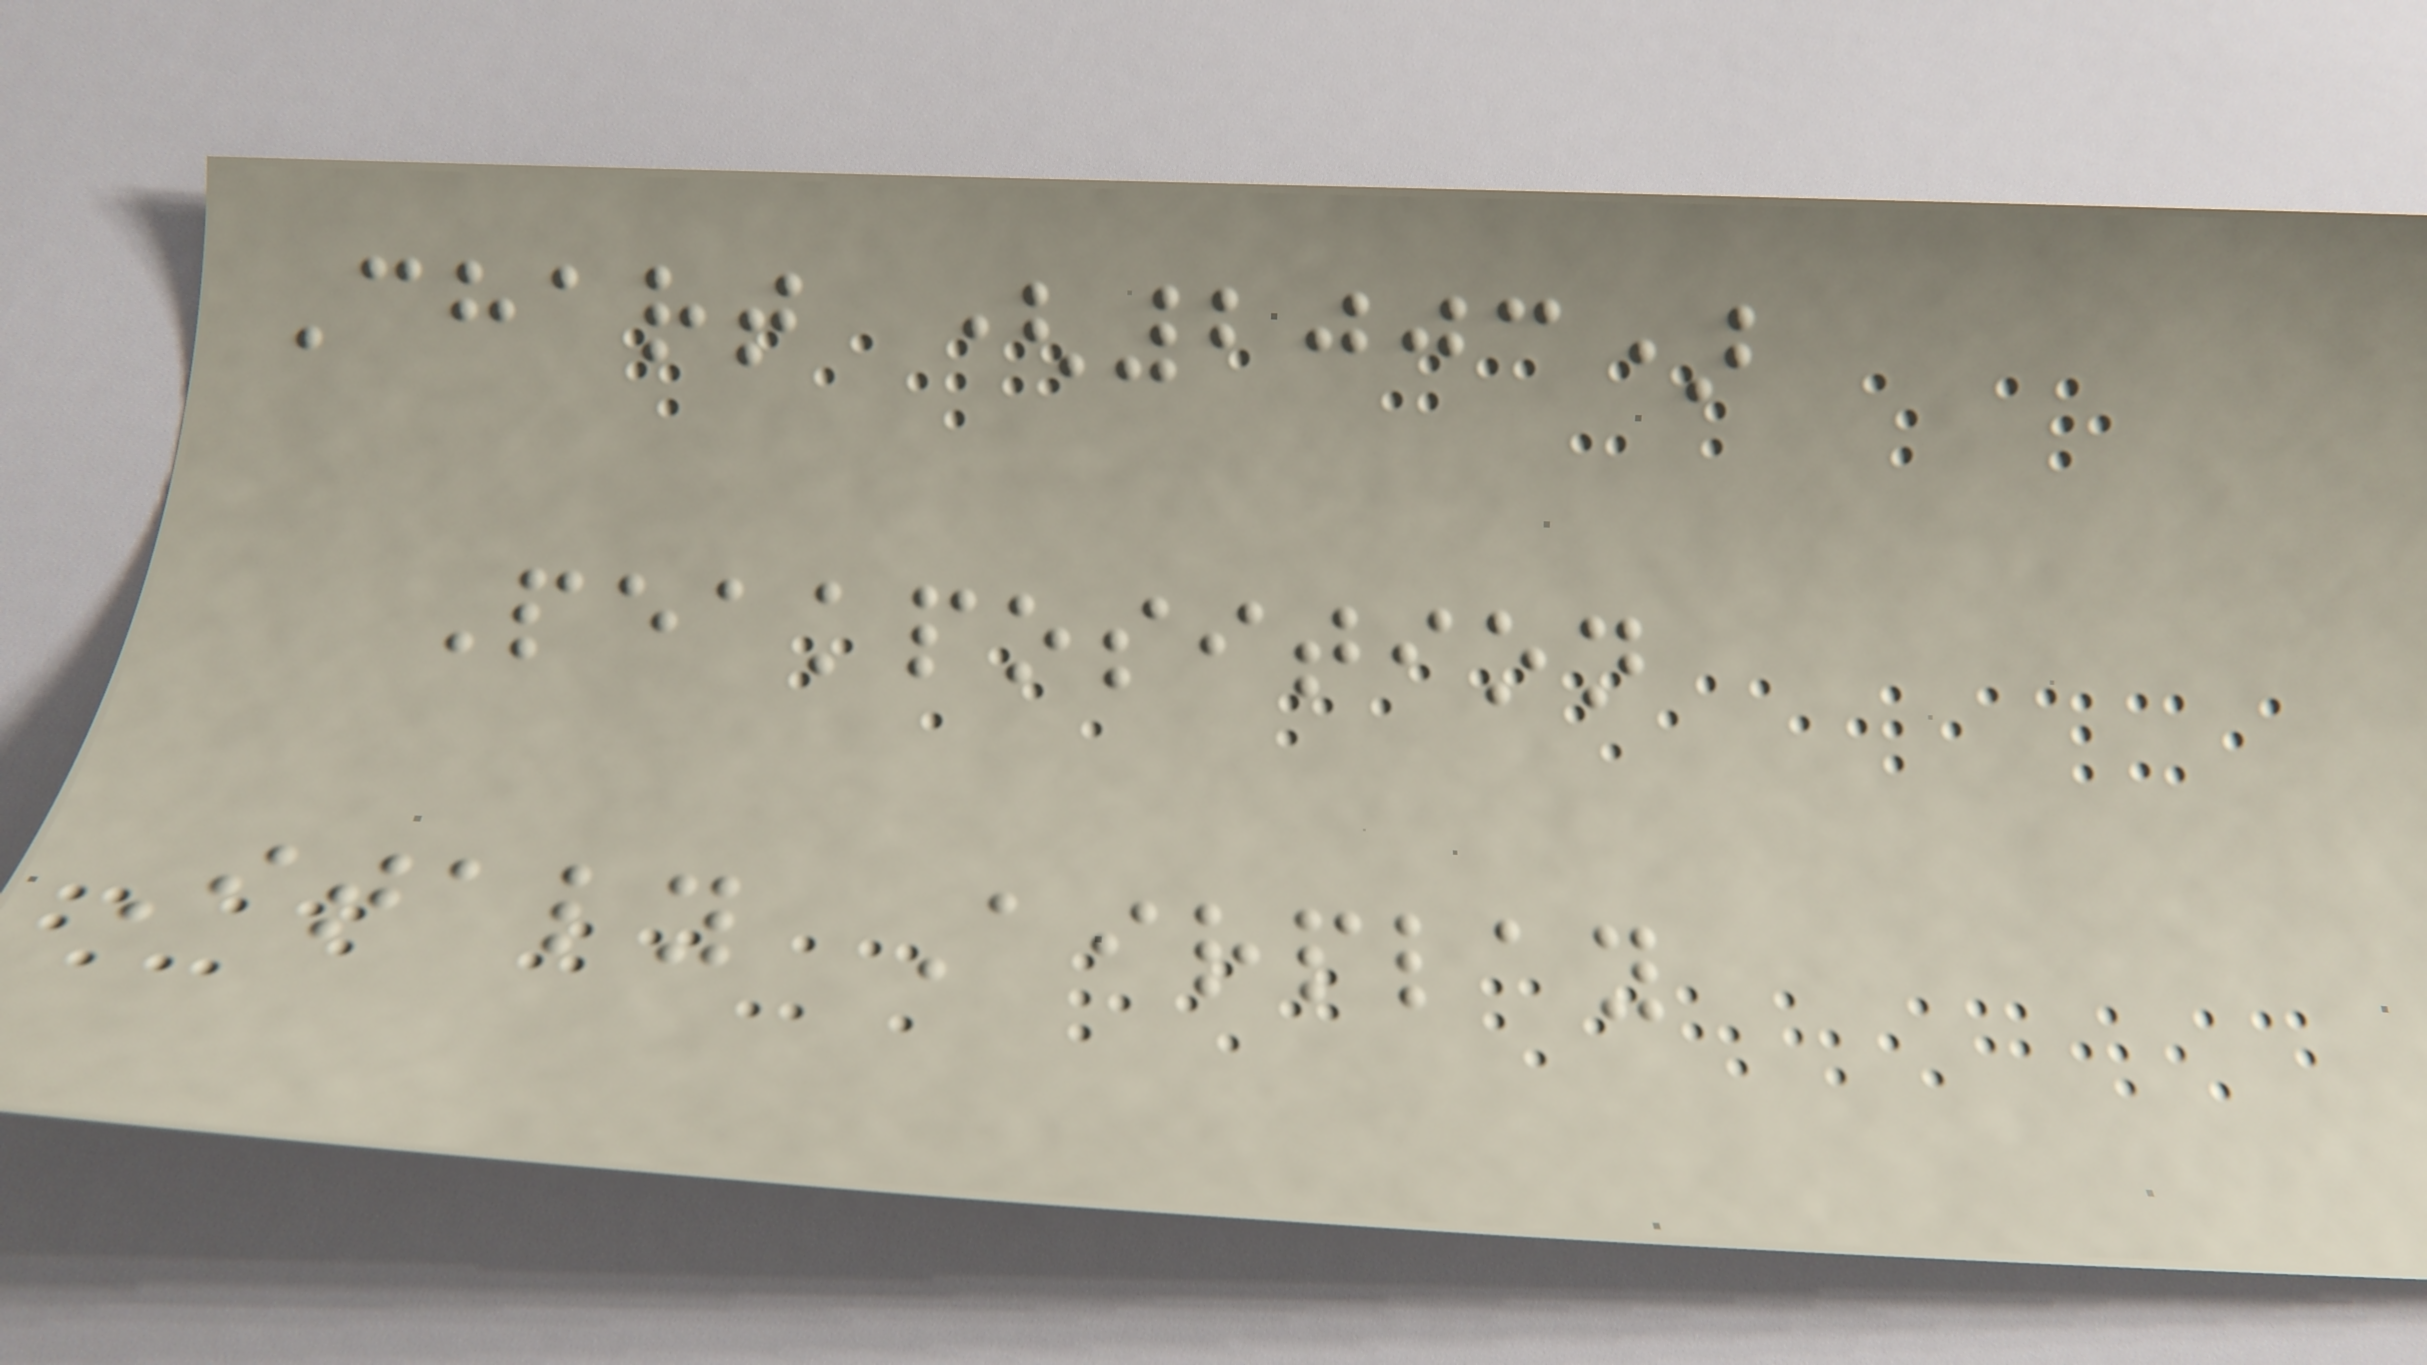Chart (2003)
Peakposition
Italy Airplay
